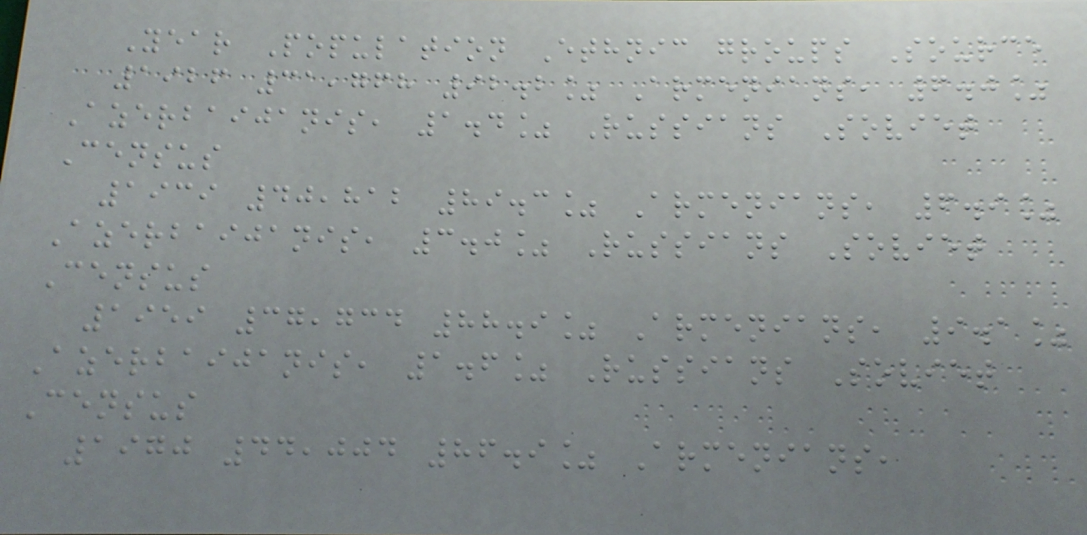Year Population Ethnic groups Source
1926 31,768 92.2% Armenians, 6.0%
Azerbaijanis, 1.4% Russians Soviet
Census
1939 40,812 89.3% Armenians, 6.9%
Azerbaijanis, 3.0% Russians Soviet
Census
1959 37,734 88.9% Armenians, 9.1%
Azerbaijanis, 1.6% Russians Soviet
Census
1970 44,004 86.9% Armenians,
